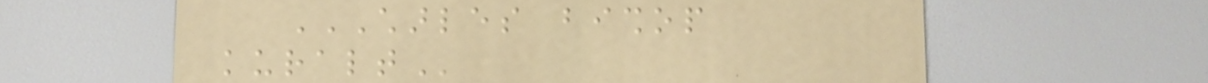CHARLES BISHOP
KURALT
